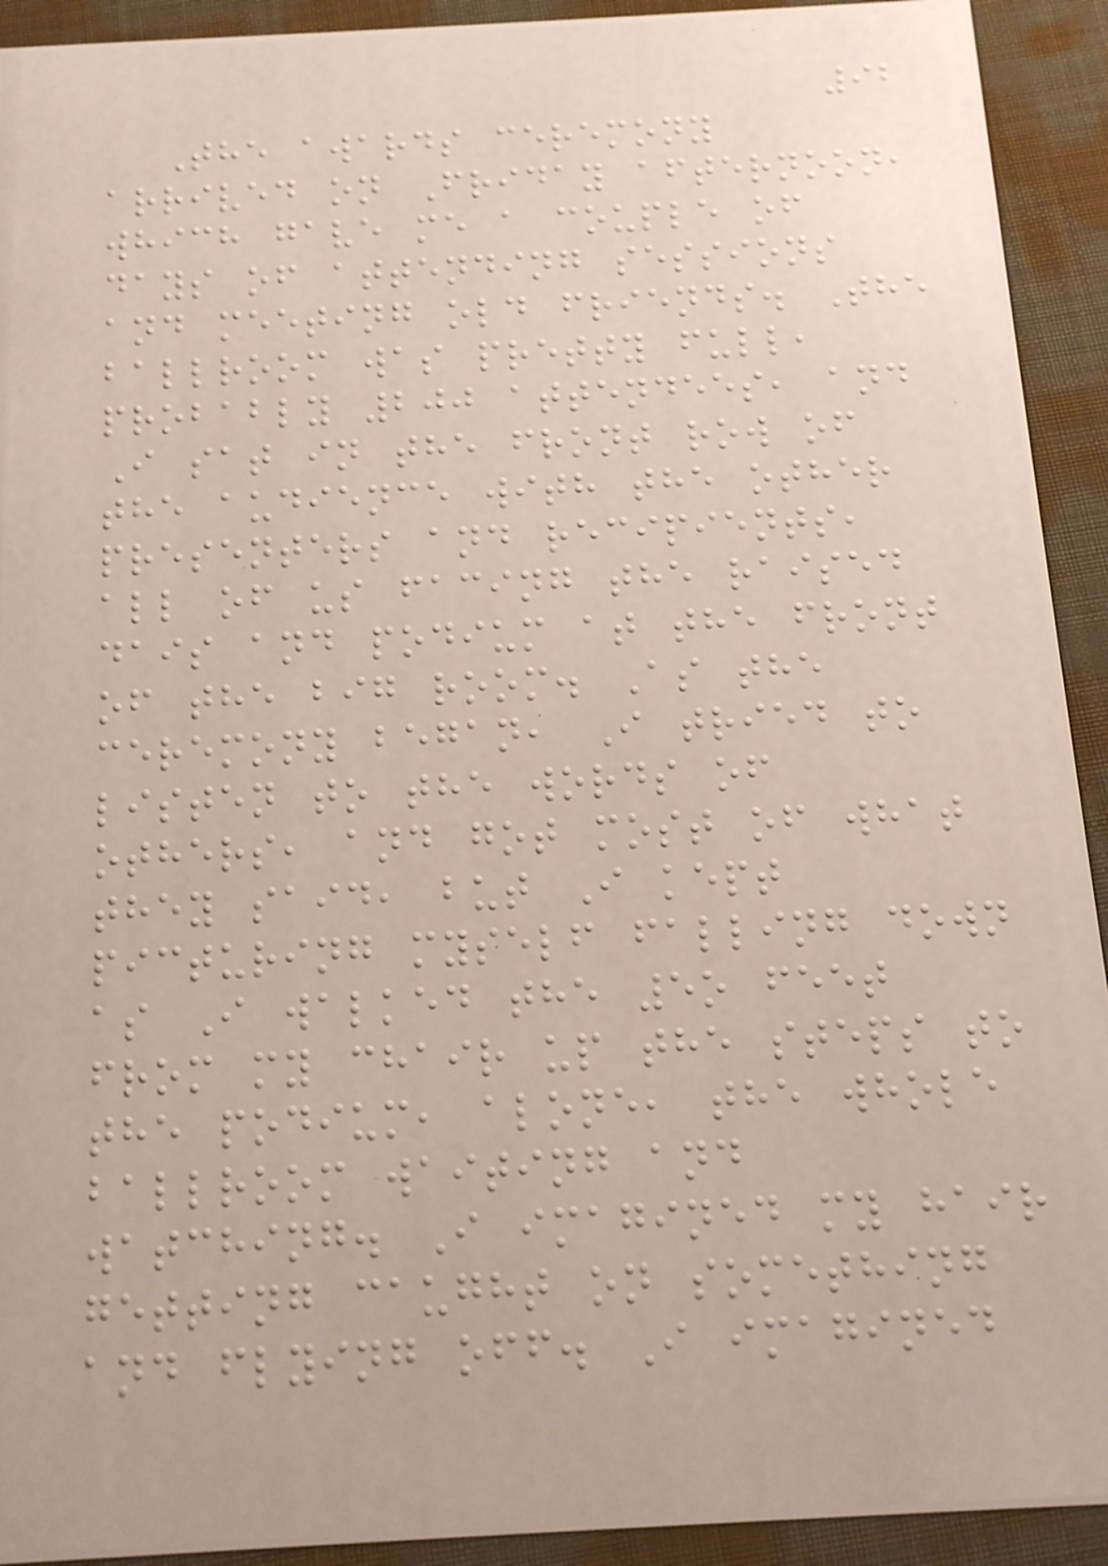92
The awards ceremony
arrived on Friday afternoon,
which gave me a couple of
days of attending sessions
and meeting old friends. The
ballroom was pretty full,
probably 200 attendees, and
I sat in the front row of
the audience with the other
presenters and recipients,
all of us facing the raised
dais and podium at the front
of the big room. As the
ceremony began, I tried to
listen to the words of
others, and got most of what
they said, but I kept
picturing myself falling down
as I walked the 5o feet
from my chair up the steps to
the podium, alone, the whole
ballroom waiting and
watching. I imagined my hair
getting caught on something
and flying off. I imagined
